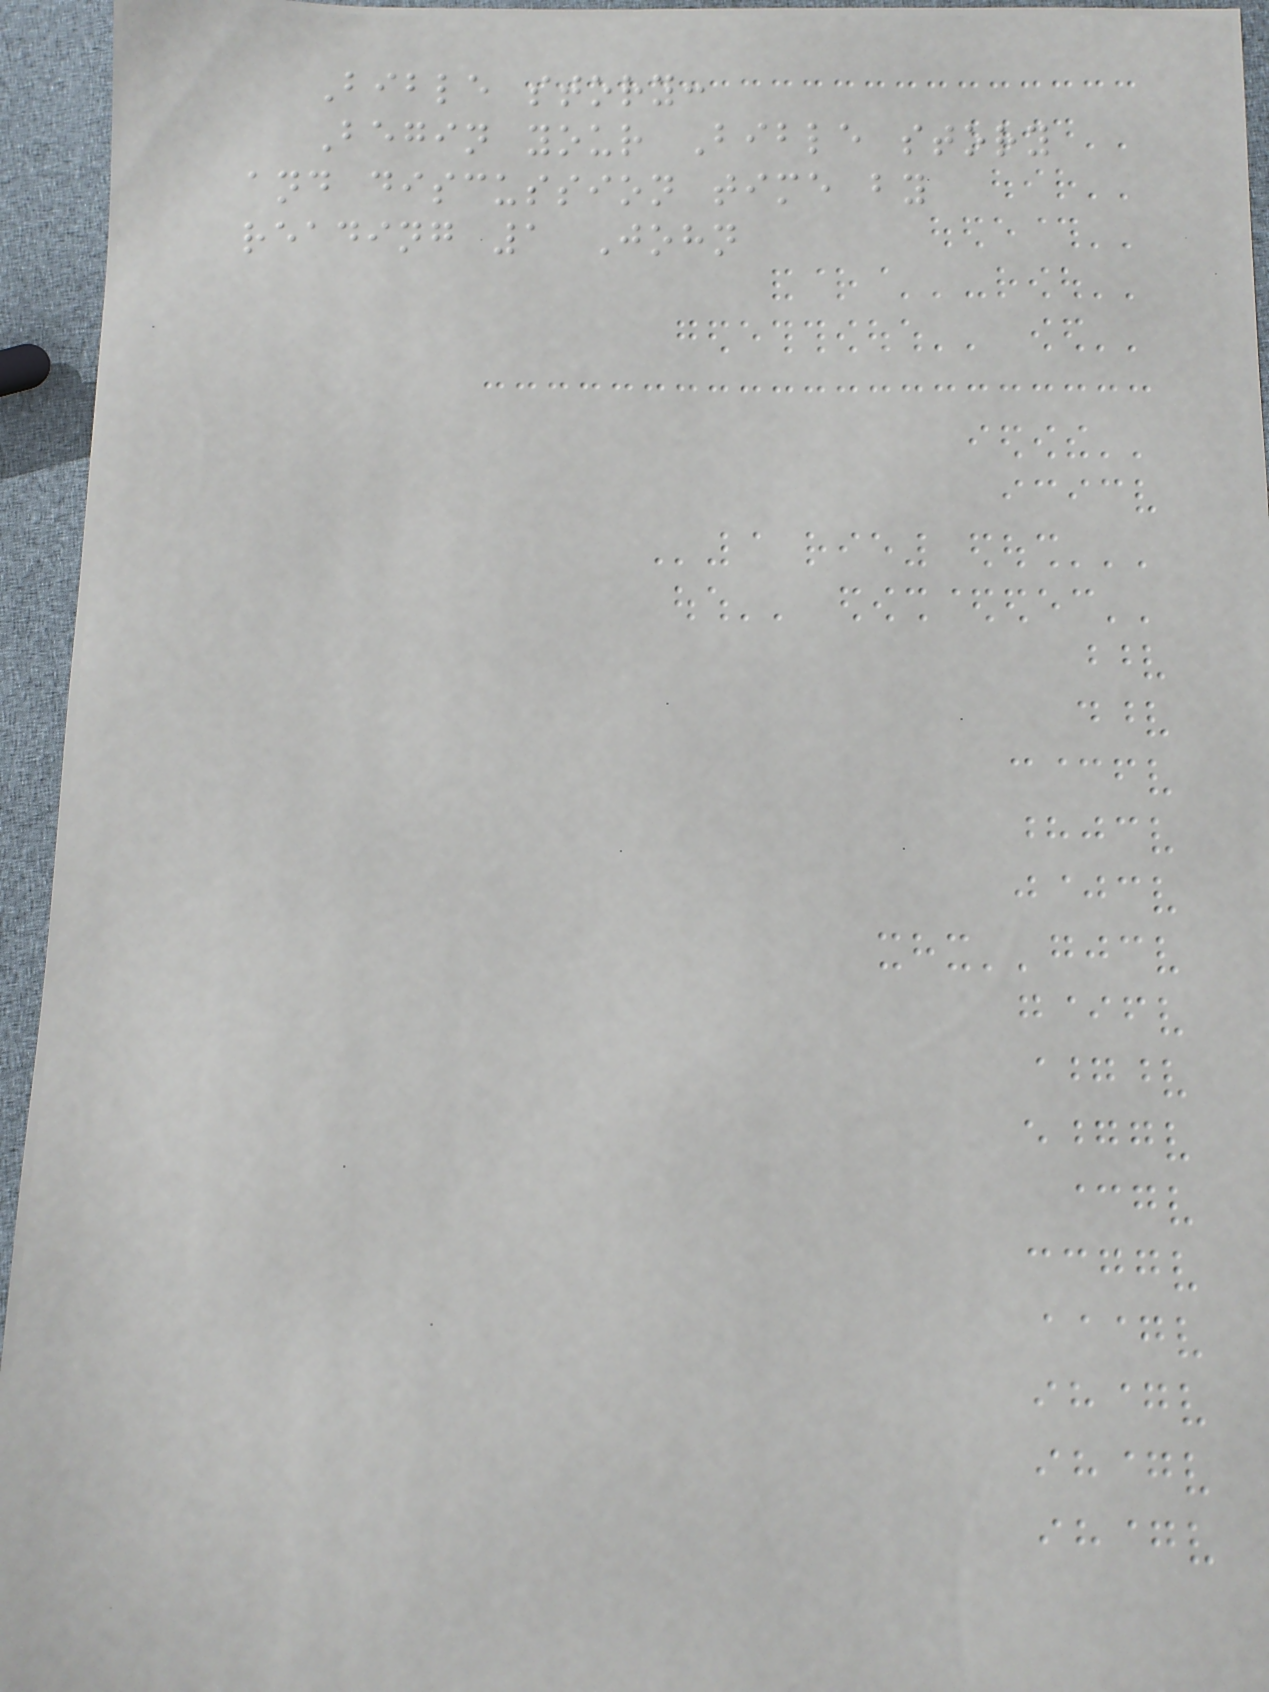Bible story:
Begin your Bible story
and discussion time by
reading 1 John
